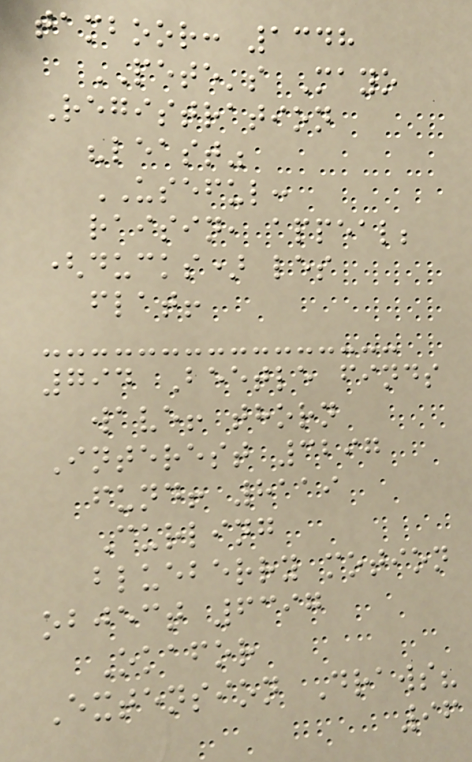tamboor: 1348
PETE's Mayo
Registration
"least"
USEFUL:
raisin, appeal;
(ducks) les
flat!
794 Beetle finds
wave! thorn
Interest 3297
fund! 8119
Curling
blueberry motion
object 6397
Okafor
Extension Draws?
96
